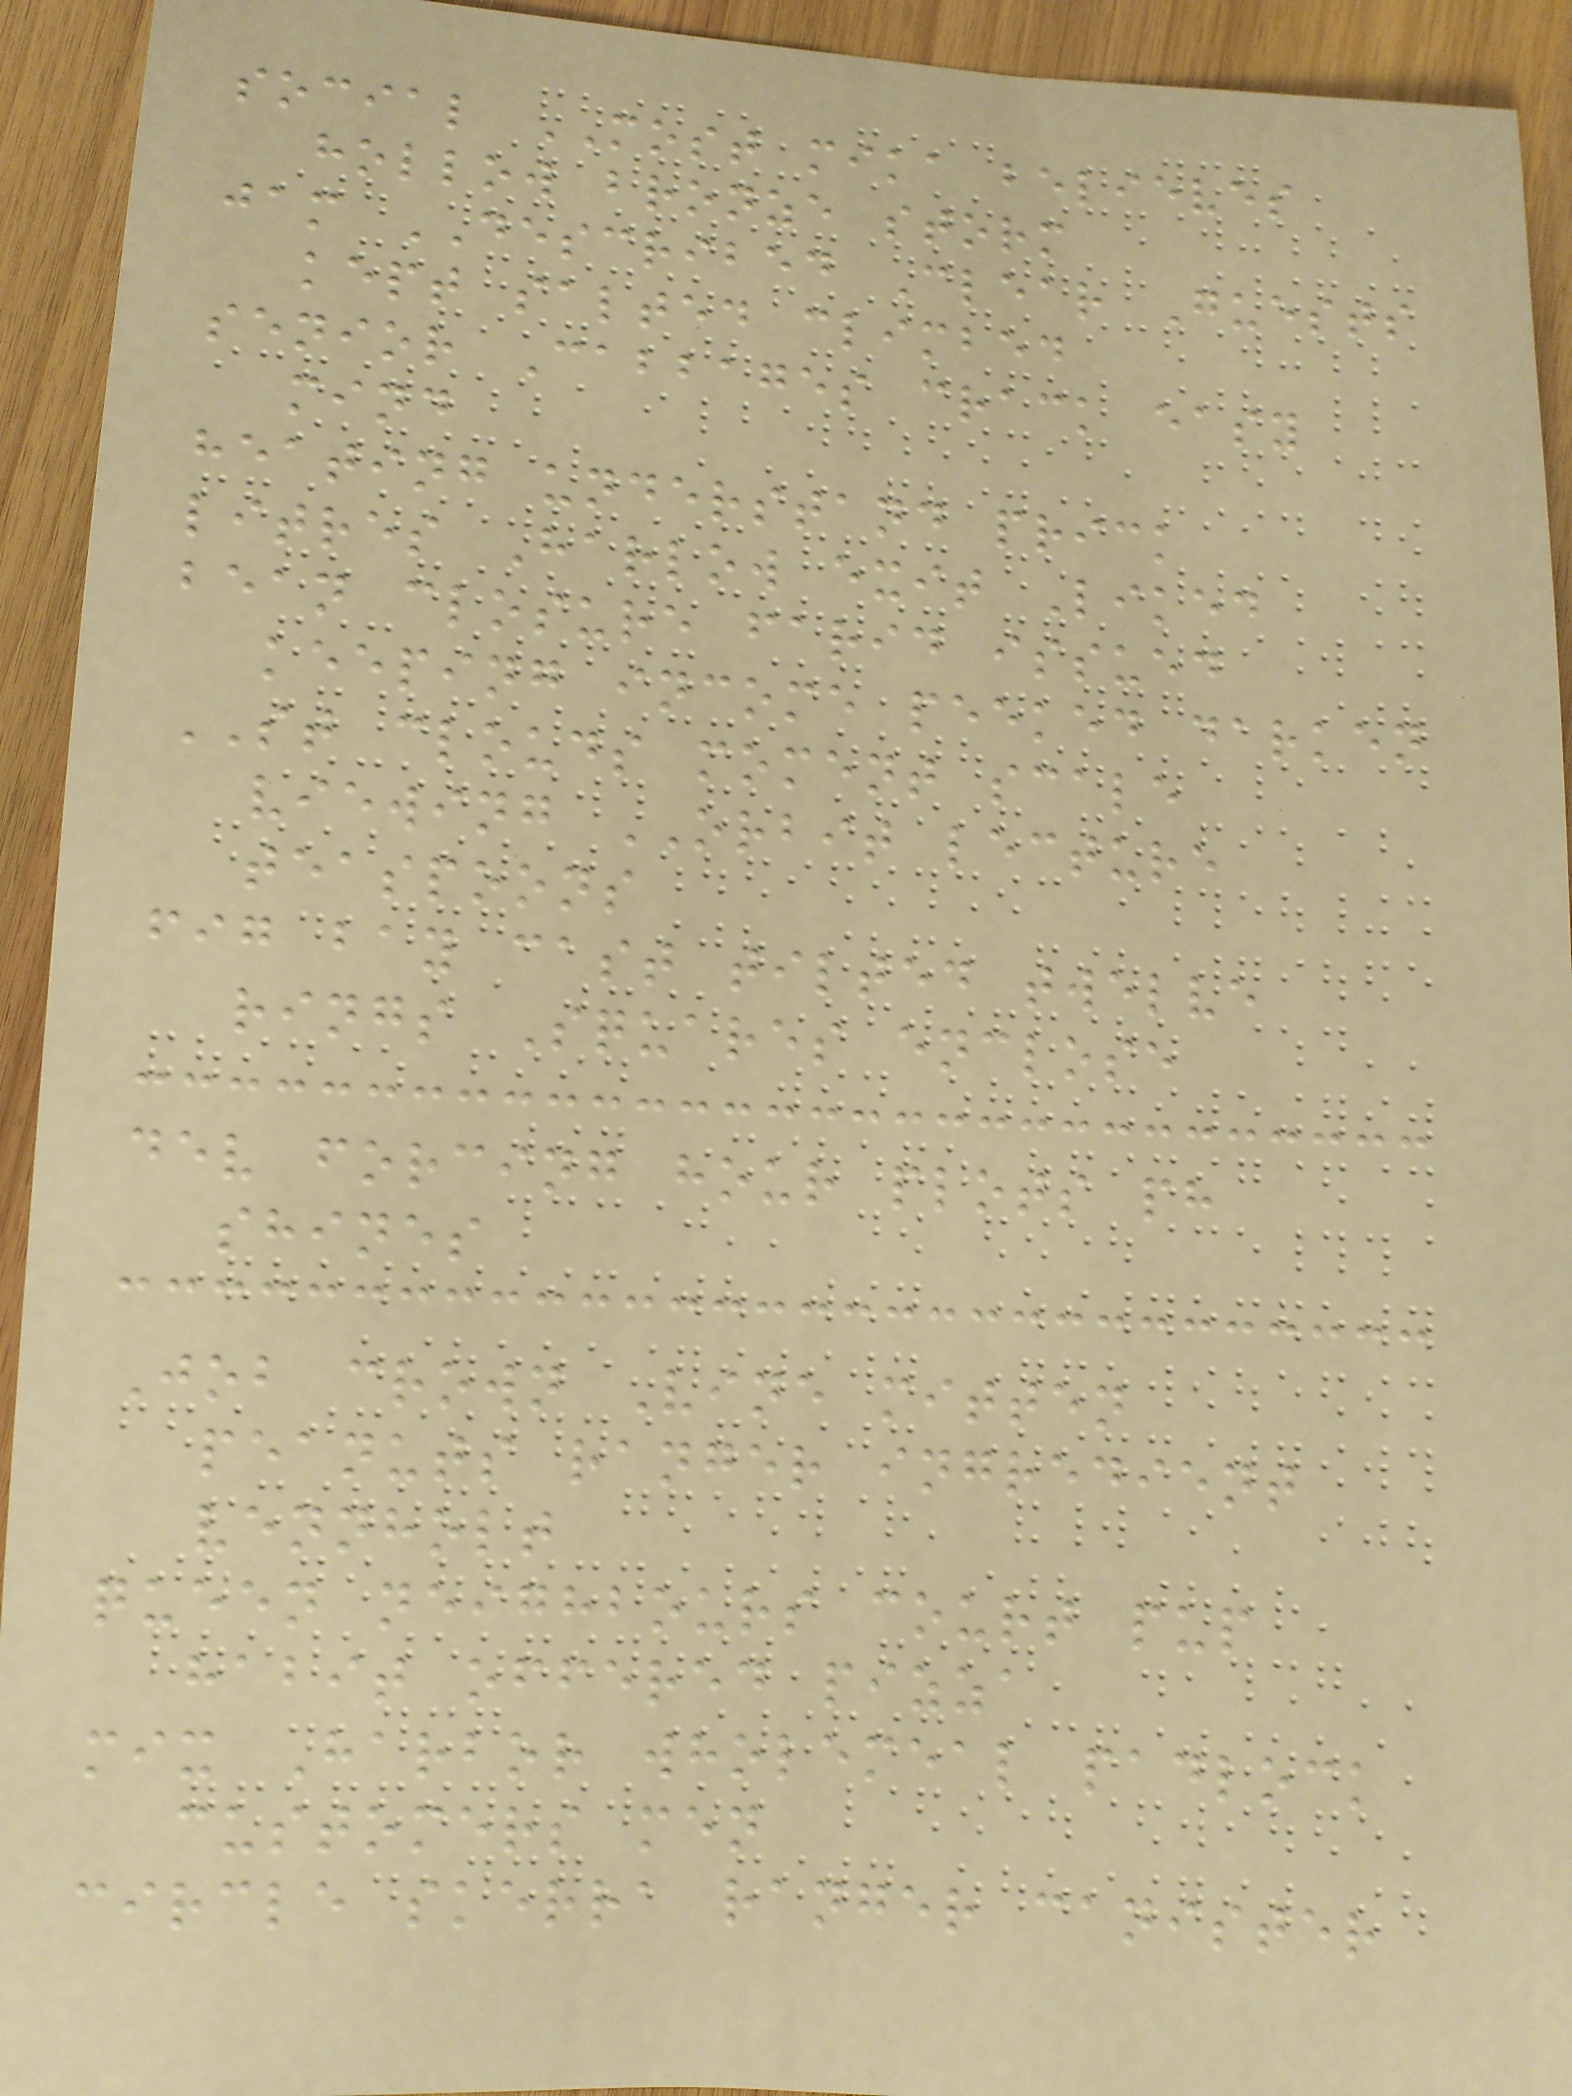social MOST mika believes
hollow bronze storm
jam DESCRIBED Clear Guests
kept salted climbed
senior Cabbages crack easy
mind
heating understand prick
litres Harlow exit Liked
bean closure farid issued
keeping income peeked darken
ST clouds moment scale
viewing ORBIT lecture
teaspoons
fig bay cast tilted twelve
rings Squares enclose
dev forcing hour plots ph
shines
Job crown Vine mitten
peanuts ranger ingredient
vennholt
queen neighbours court pup
habit offered pizza
mix Harbor wholemeal padlock
customers men
circle skerra ranger canister
